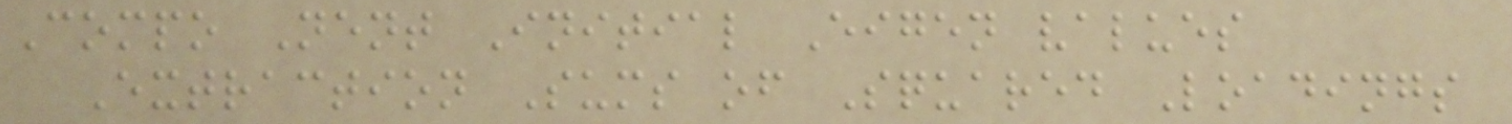Compo Nent Initial Eigen values
Extraction Sums of Squared Loadings
